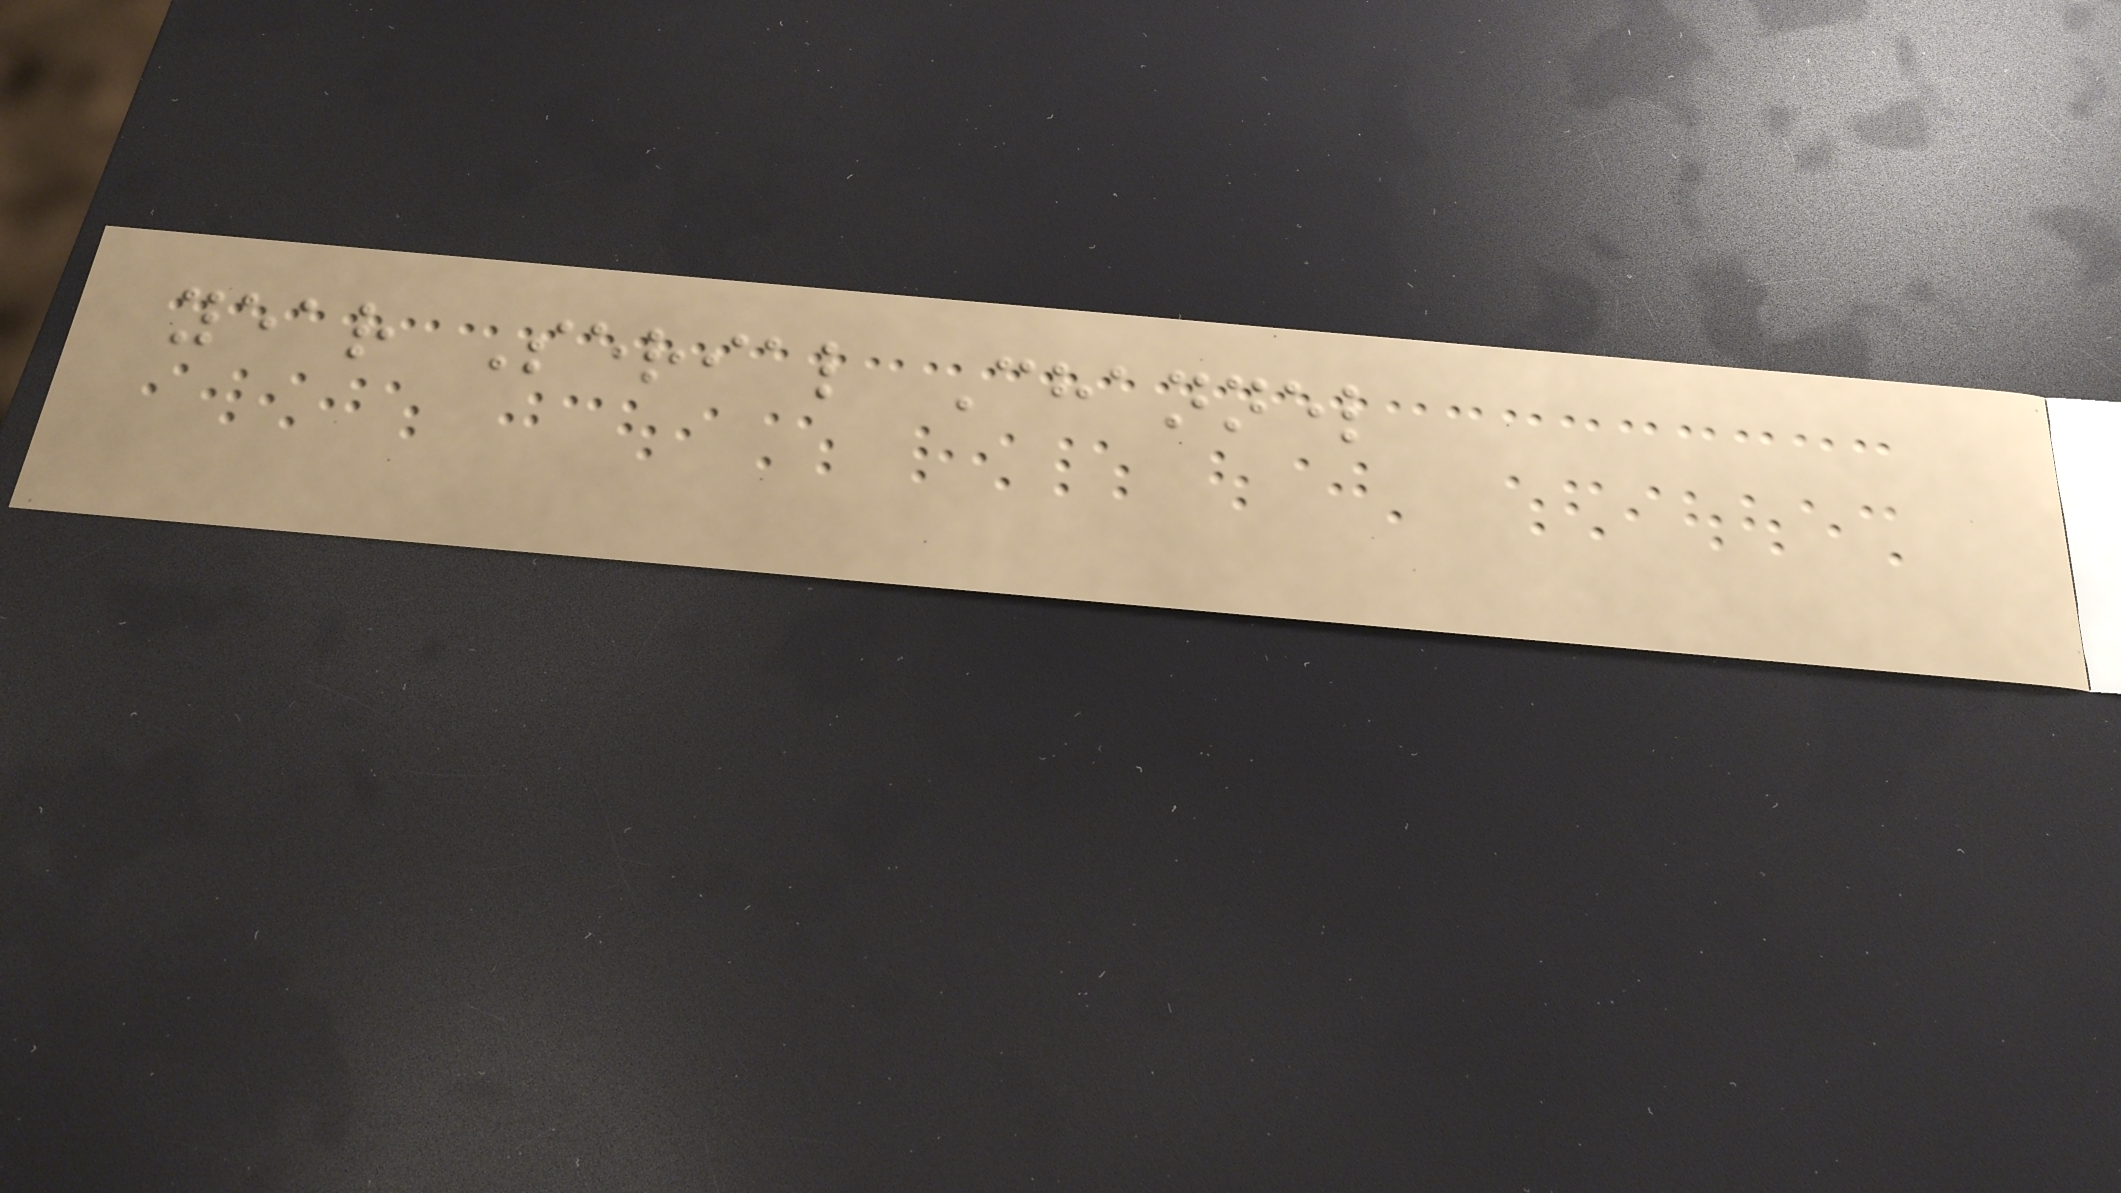year Serial Channel
